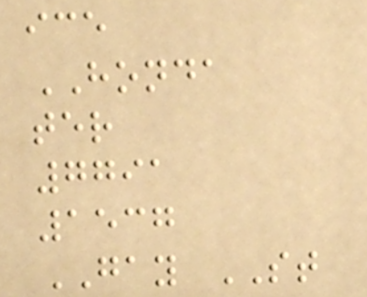ice
HONDA
ter
7791
1537
GAY ST
